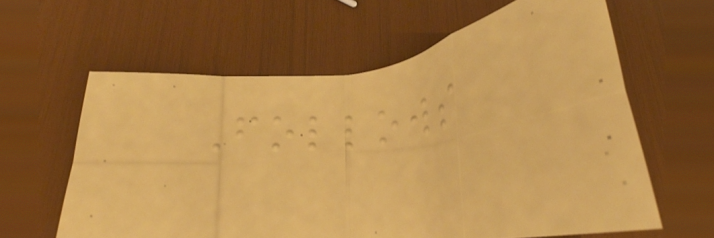Follows
